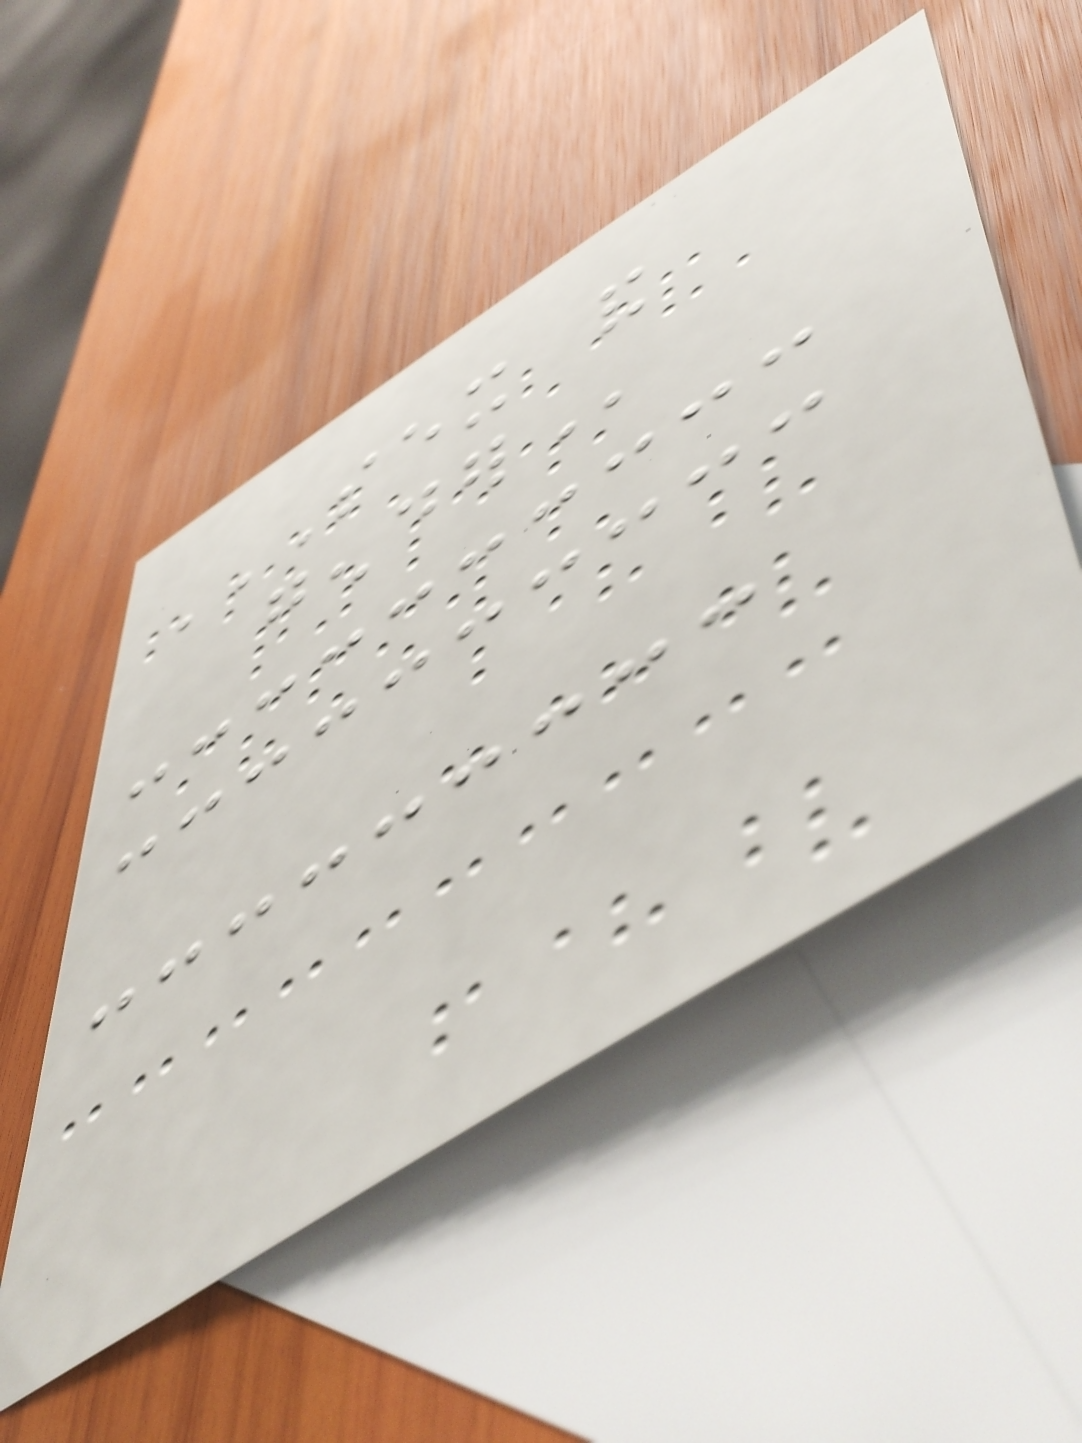SEX AND
GENDER
